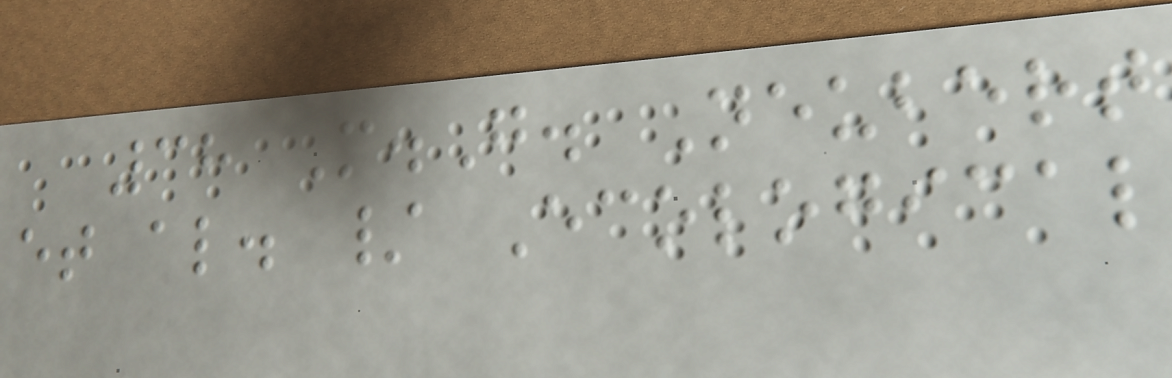38 M.G. Neubert
et al. / Ecological
